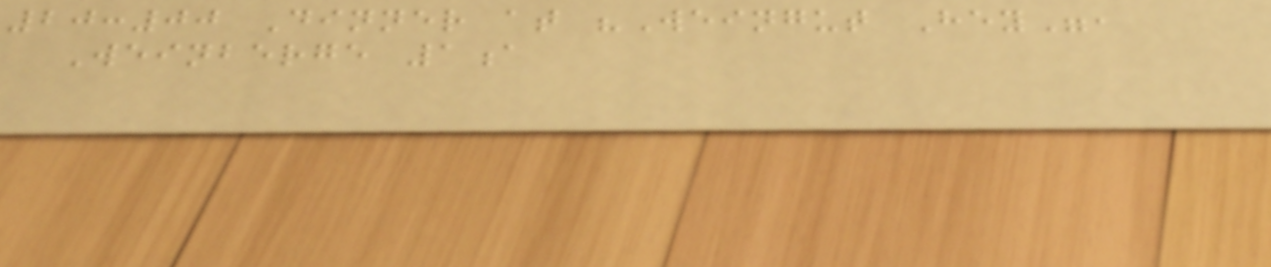20:00 Dinner at "Weingut Hey",
Weinberge 1a
